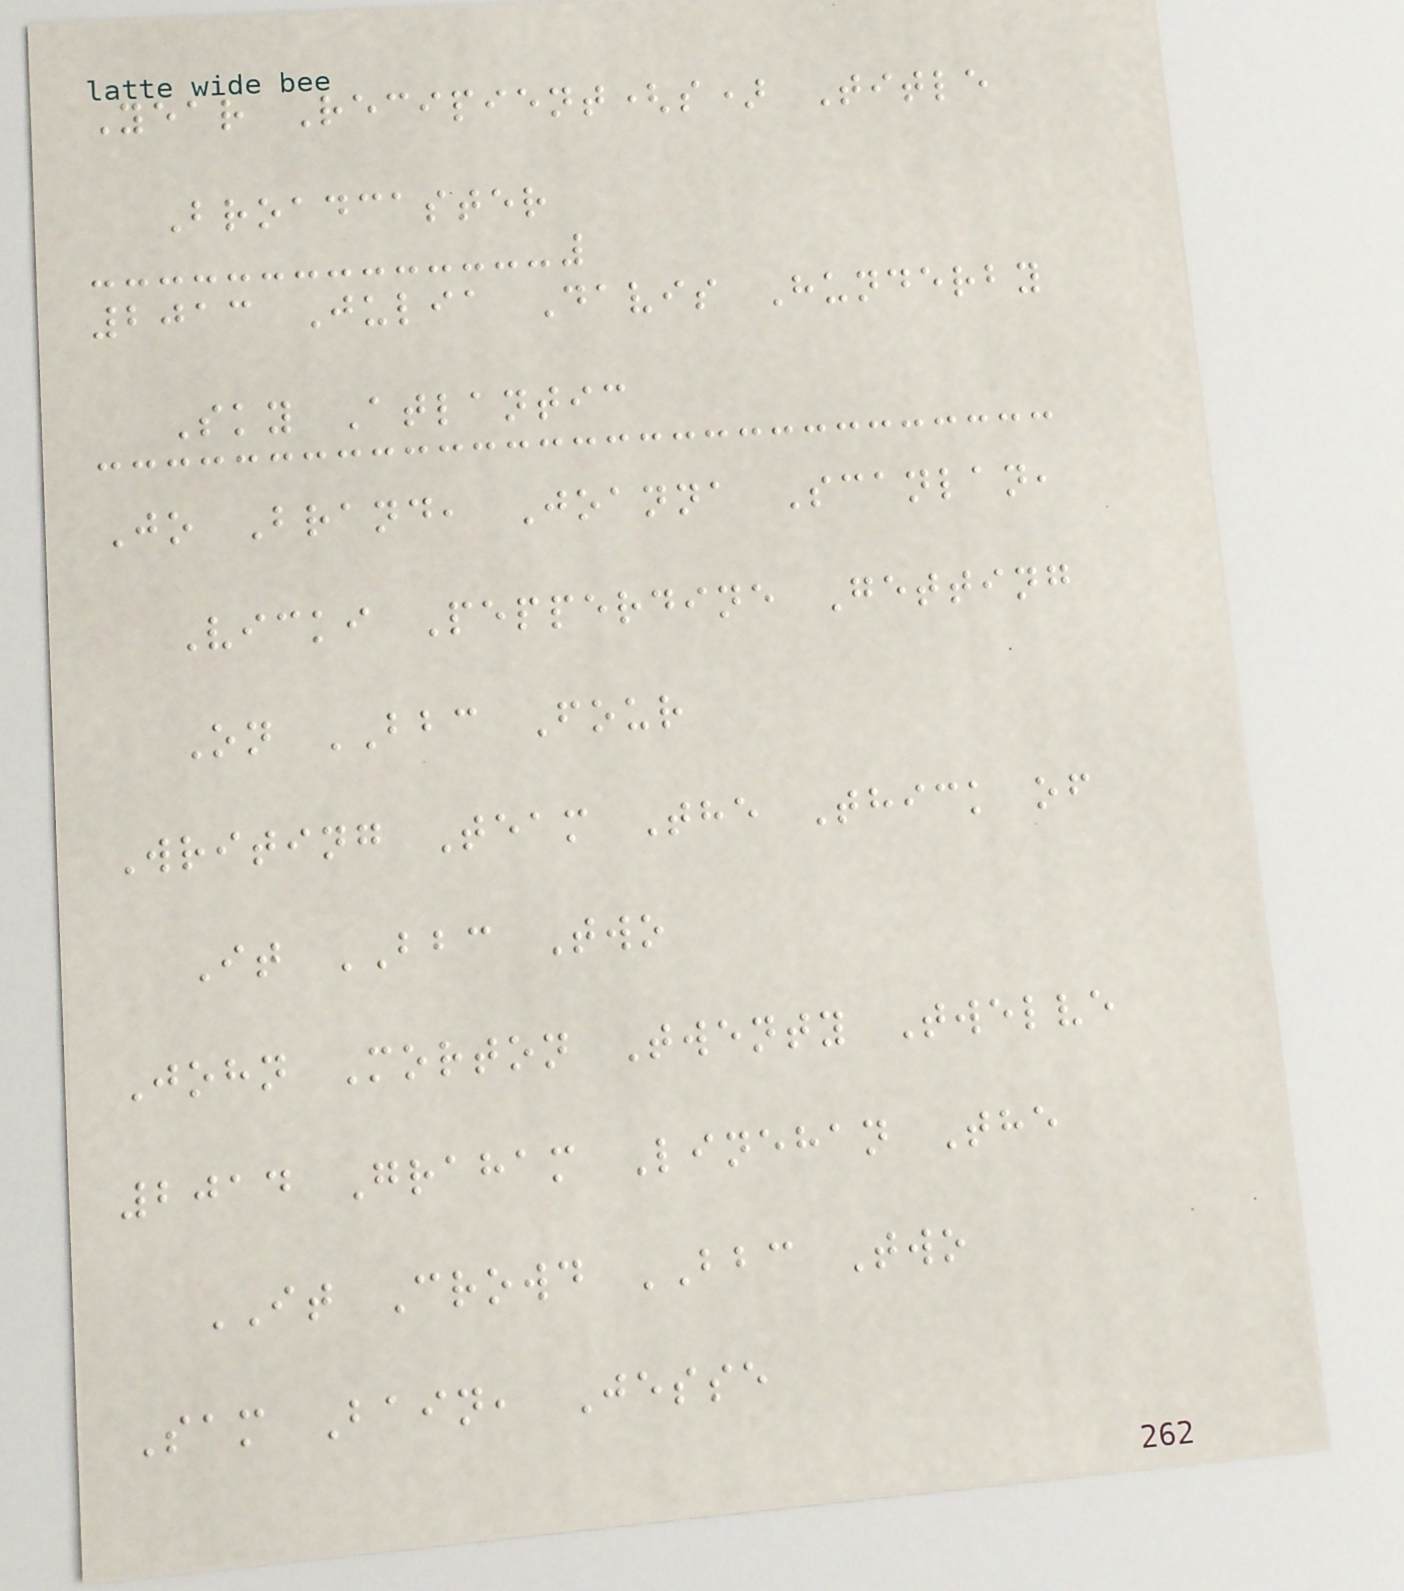Year Recipient(s) Title
Broadcaster
2013 Julia Davis Hunderby
Sky Atlantic
Jo Brand, Joanna Scanlan,
Vicki Pepperdine Getting
On BBC Four
Writing Team The Thick of
It BBC Two
John Morton Twenty Twelve
2014 Graham Linehan The
IT Crowd BBC Two
Sam Bain, Jesse
